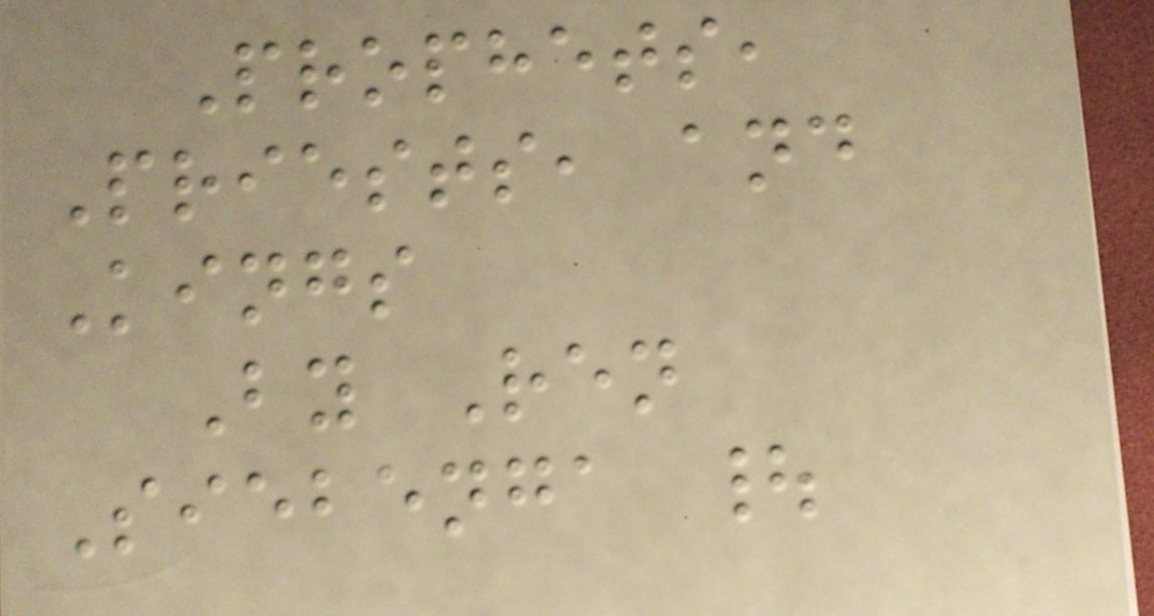Prophets,
Priests, and
Kings
By Ren
Siebenga |
